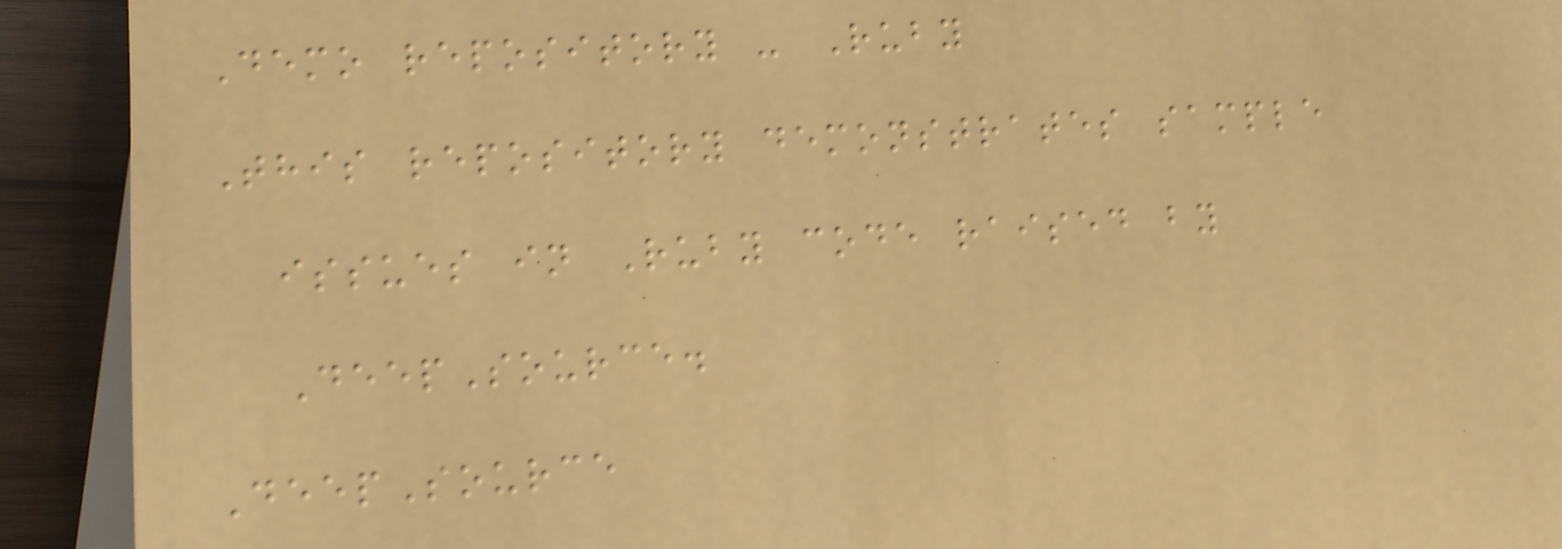Demo repository - Ruby
This repository demonstrates sample
issues in Ruby code raised by
DeepSource.
DeepSource
